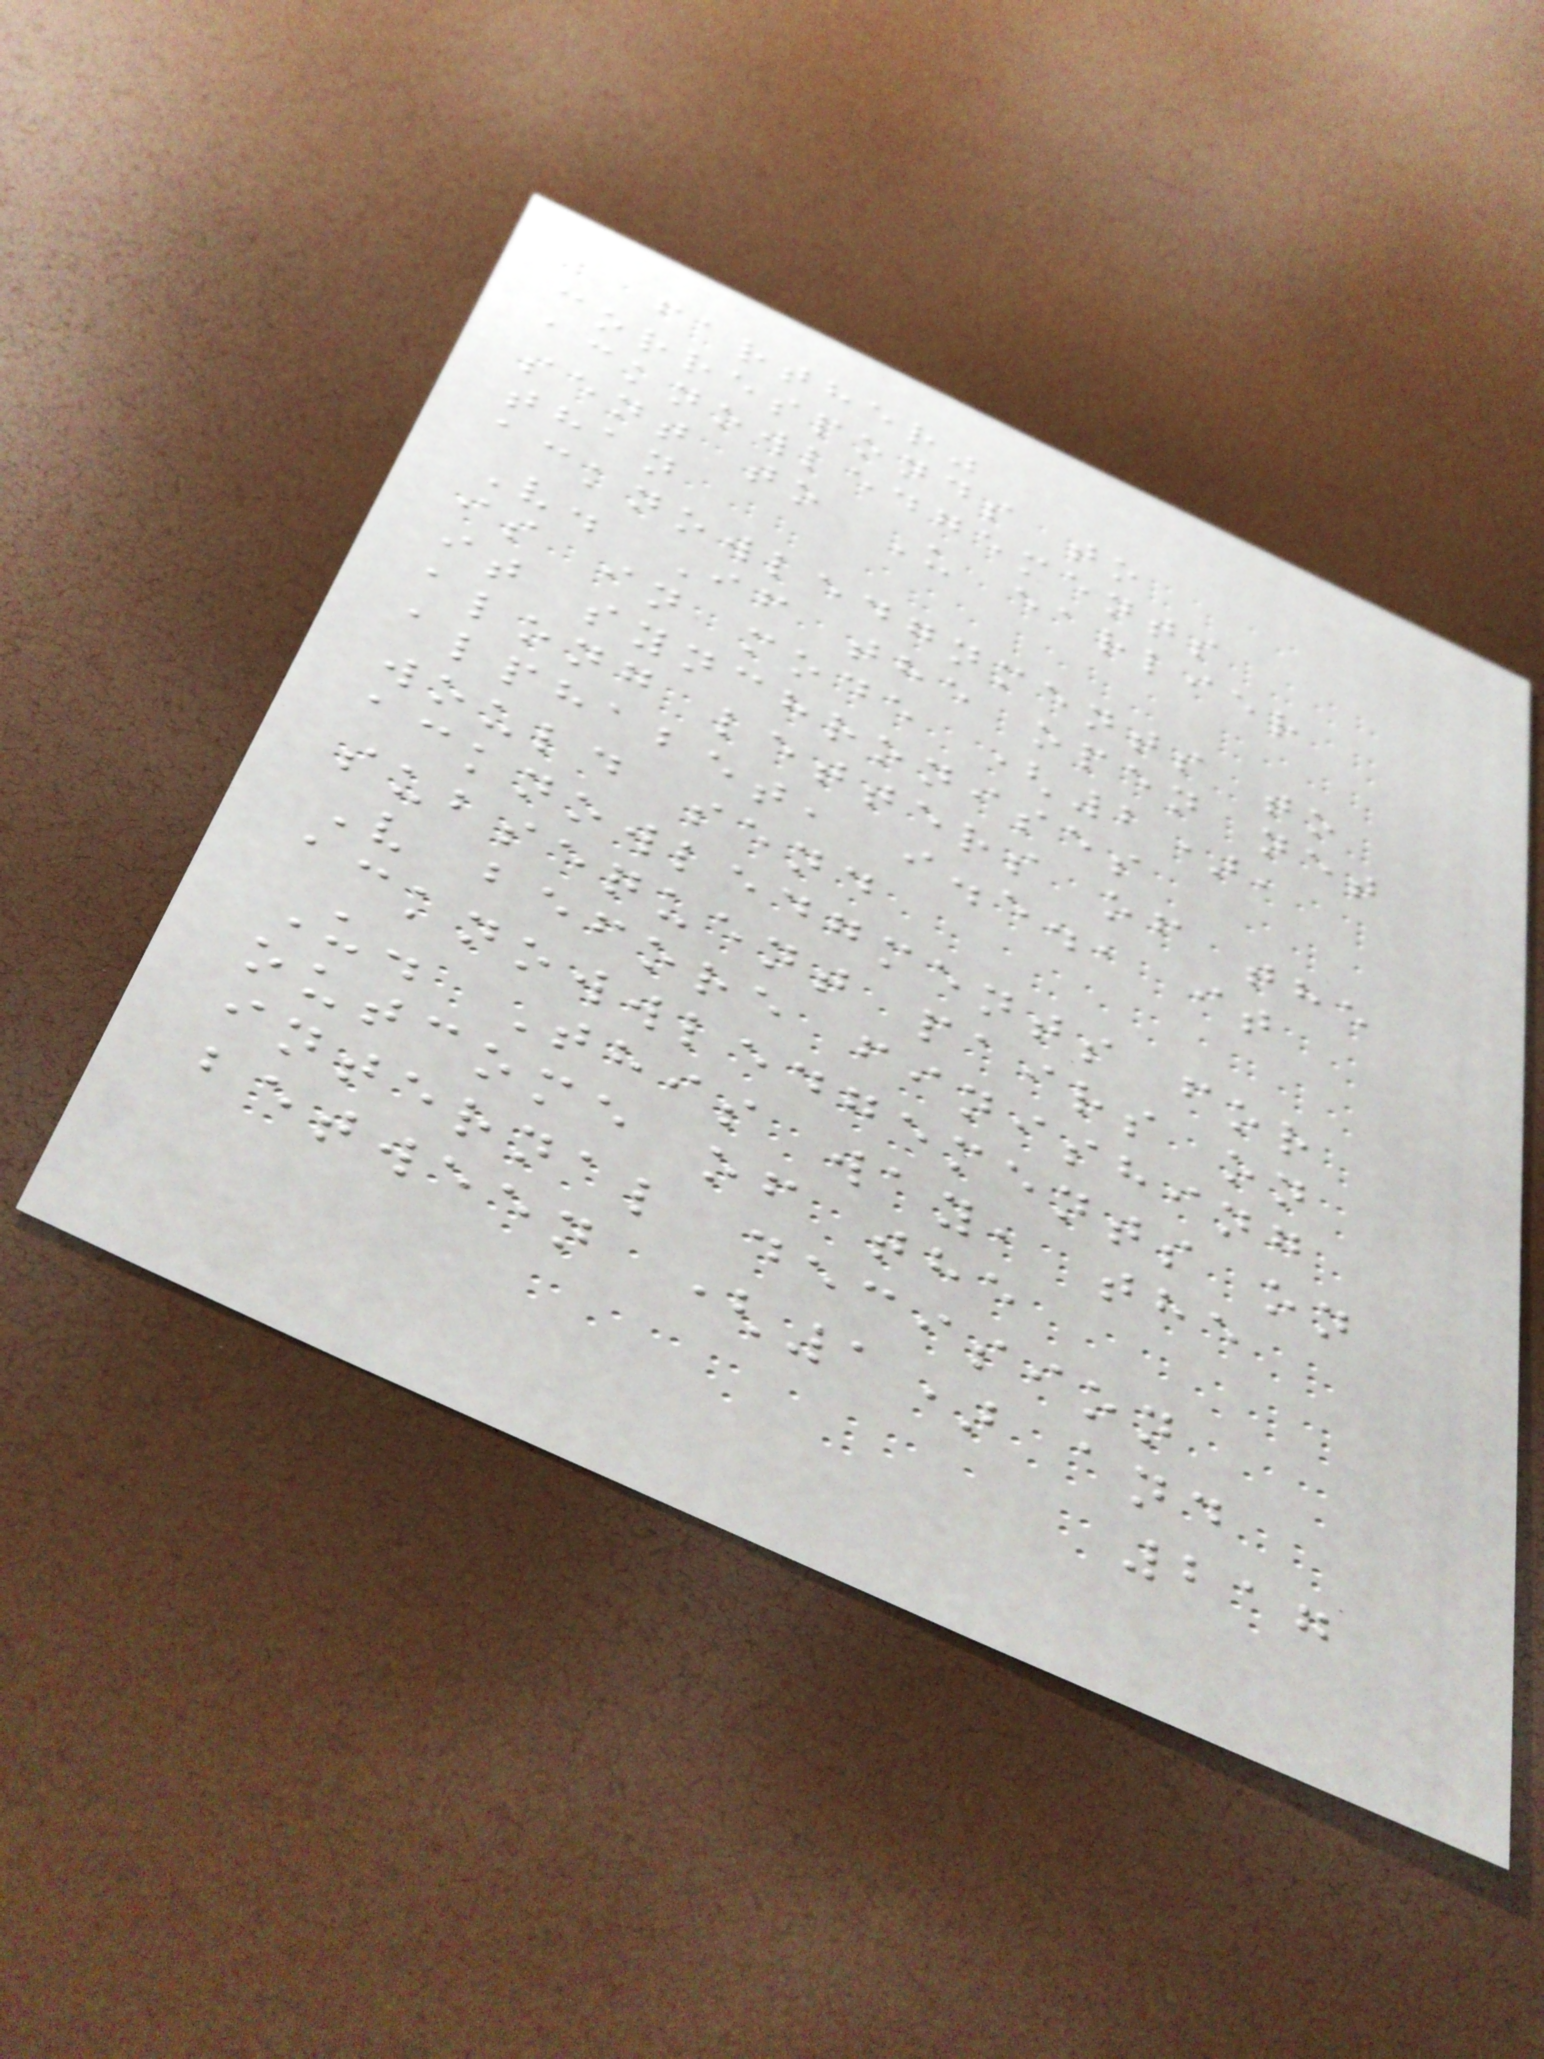farther"
corresponds to
acknowledgements
sent to U earlier
than
acknowledgnments to
V. If the open net
is in mode (2),
it synchronises
along letters of the
alphabet, i.e., it
would send
acknowledgments for
subsequent pairs on
V before finishing
acknowwledgements on
U. This way, the
outcome of the
internal decision
between (1) and
217
